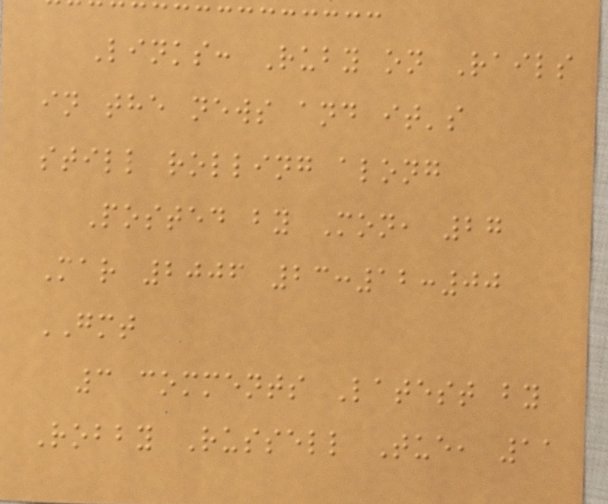Links: Ruby on Rails
in the news and it's
still rolling along
Posted by Mon, 27
Mar 2006 23:12:00
GMT
3 comments Latest by
Robby Russell Tue, 11
